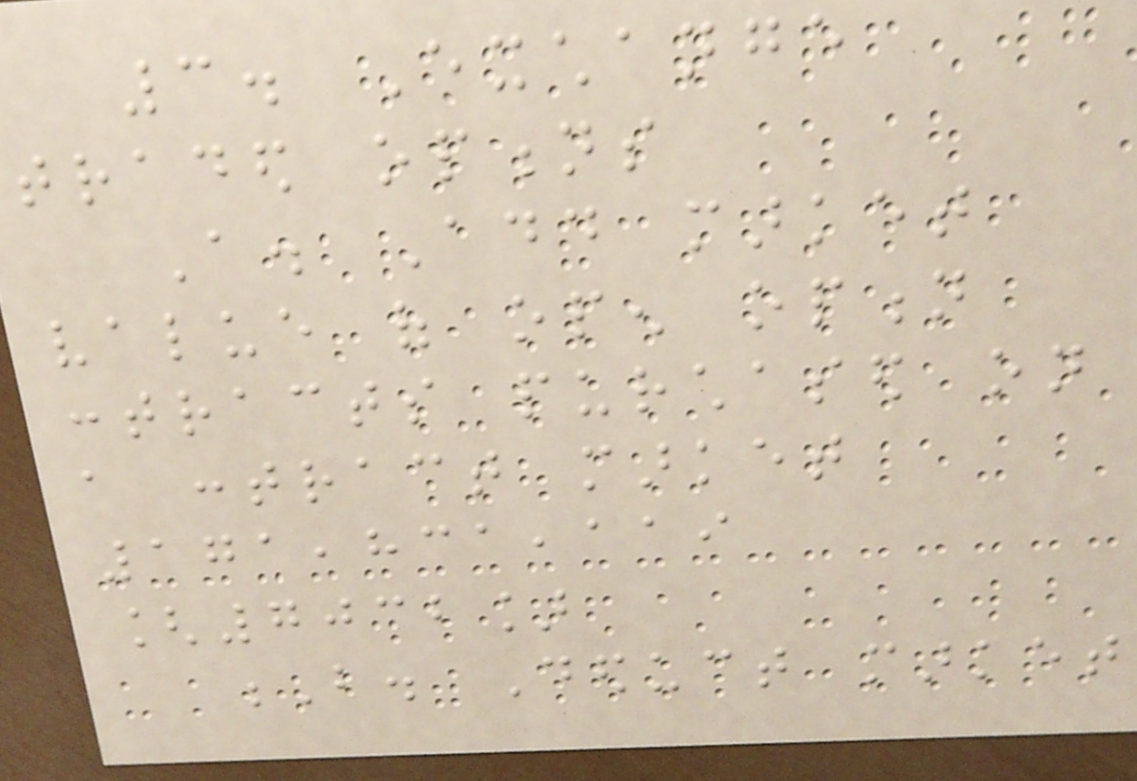3. Exchange
traded options
A. Add market
value of open option
contracts purchased on
a contract market
171,831,119
[7032]
B. Deduct market
